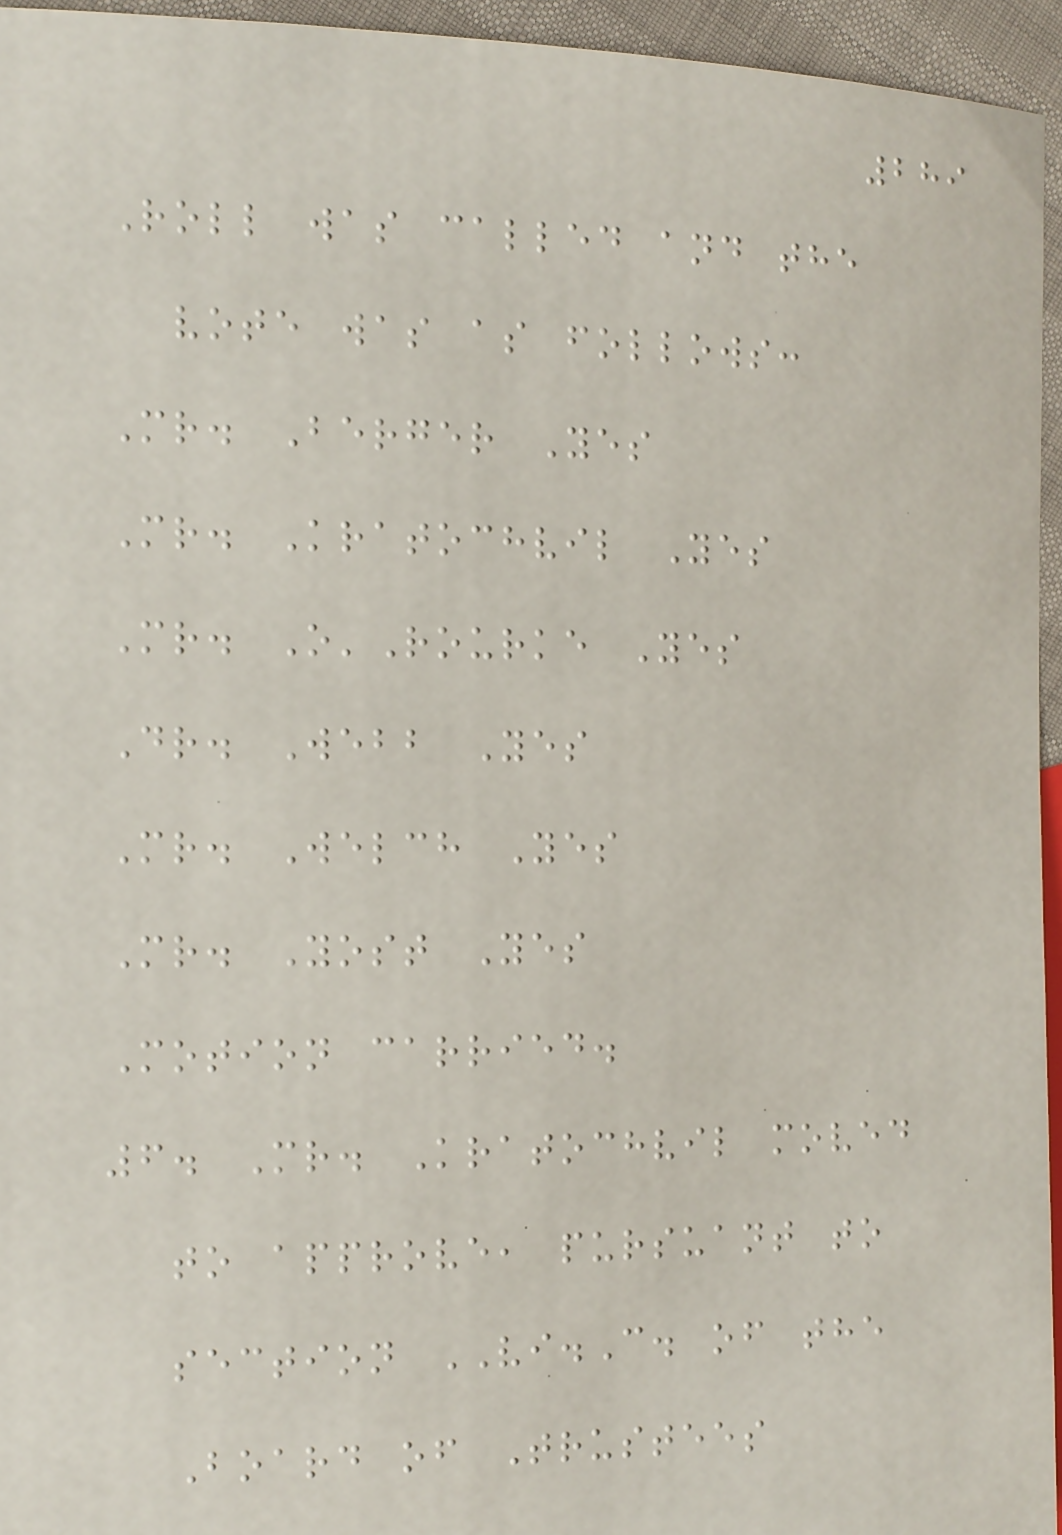289
Roll was called and the
vote was as follows:
Mr. Berger Yes
Mr. Kratochvil Yes
Mr. O'Rourke Yes
Dr. Webb Yes
Mr. Welch Yes
Mr. Yost Yes
Motion carried.
6. Mr. Kratochvil moved
to approve, pursuant to
section VI.C. of the
Board of Trustees
